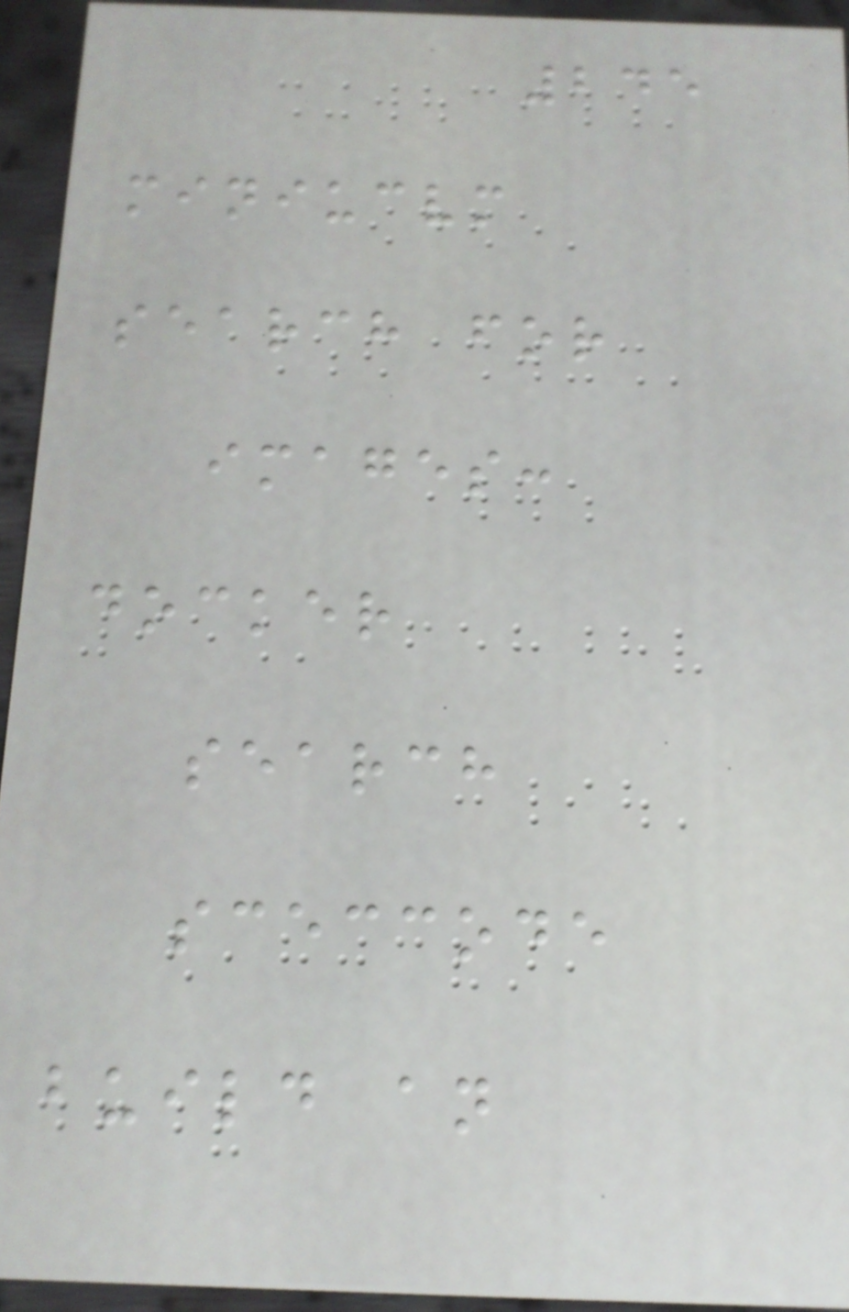245
miniucvm
search for
images:
docker
search
sceccode
build an
